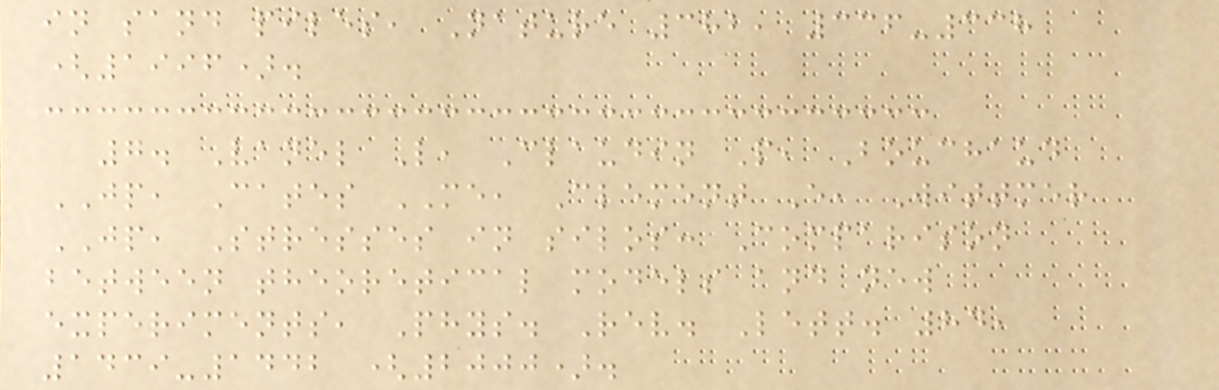in sand piles, Nature 382, 336-338
(1996).
7. Vanel L, Claudin P, Bouchaud
JP, Cates ME, Clement E, Wittmer
JP, Stresses in silos: Comparison
between theoretical models and new
experiments, Phys. Rev. Lett. 84,
1439-1442 (2000).
